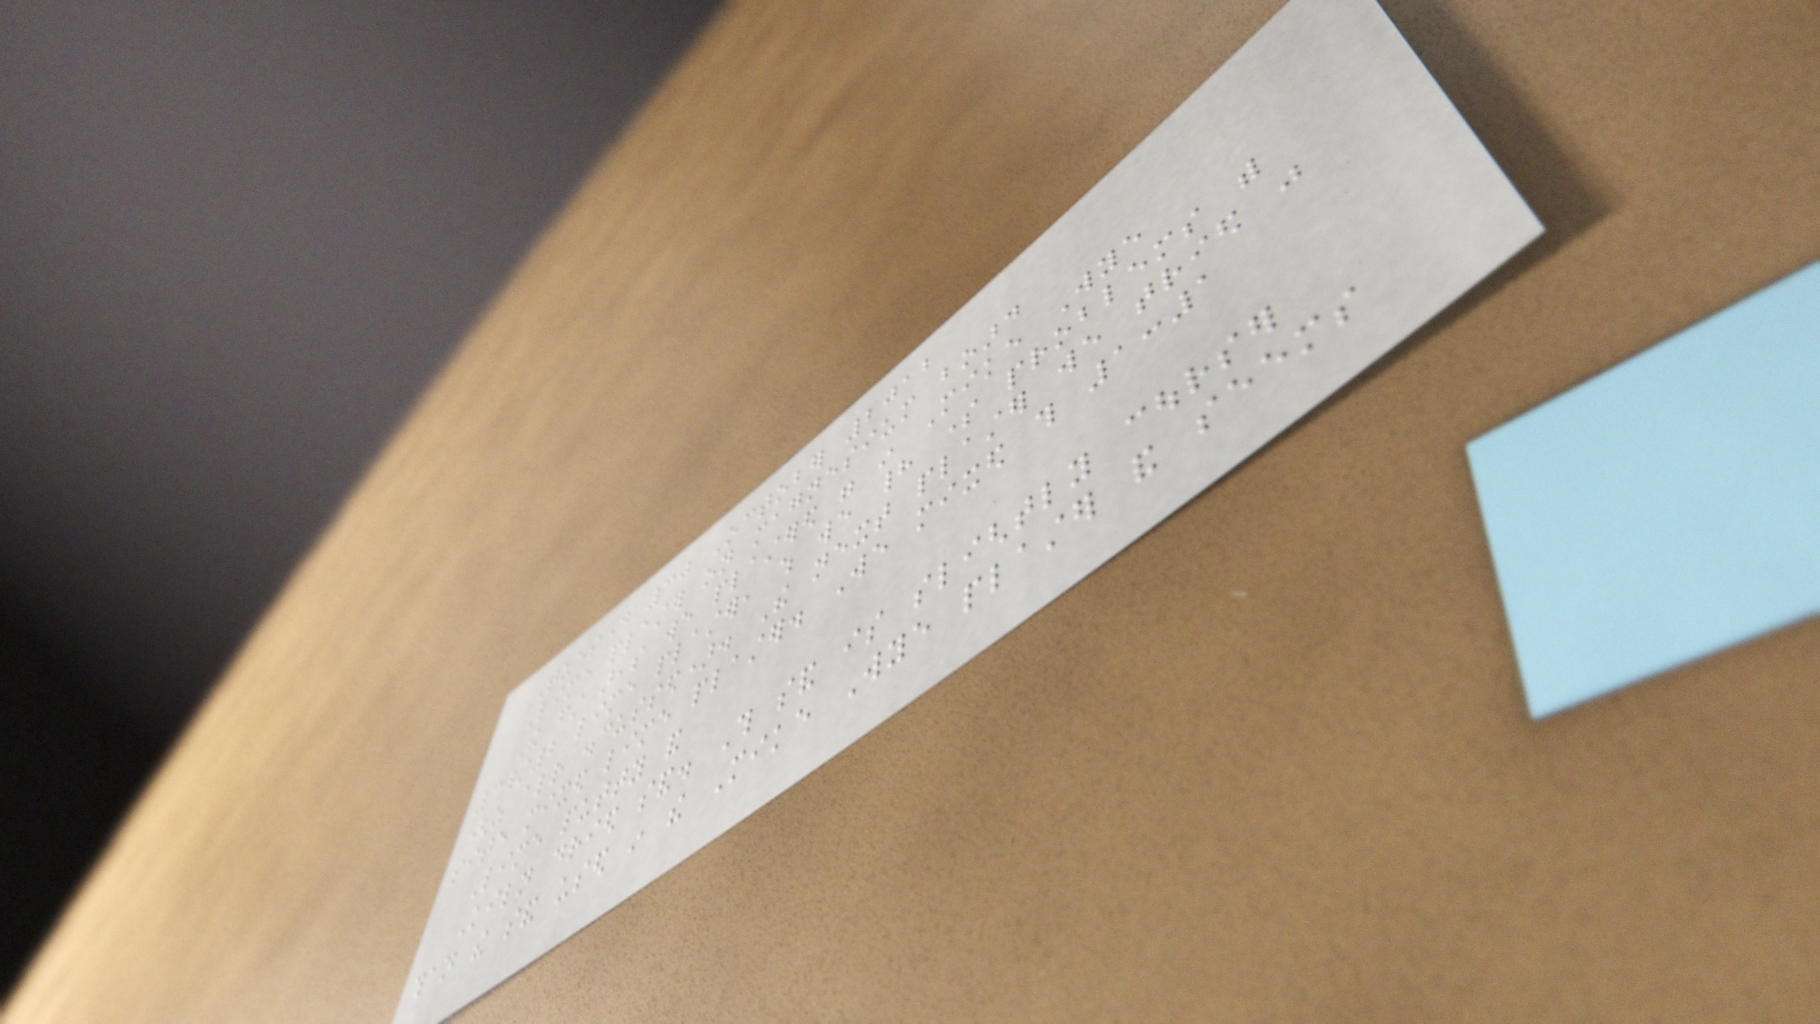Tuesday 30 October 2012
Lime plaster on magnesium board
The first areas we plastered were in Mike Wye
3/2 lime plaster, which we had some problems with
(as already discussed). The next plaster we tried was
site mixed lime plaster. We mixed this 1:1
Lime putty and
Kiln dried sand. This sand is slightly courser
than the sand used in the Mike Wye plaster and seems
